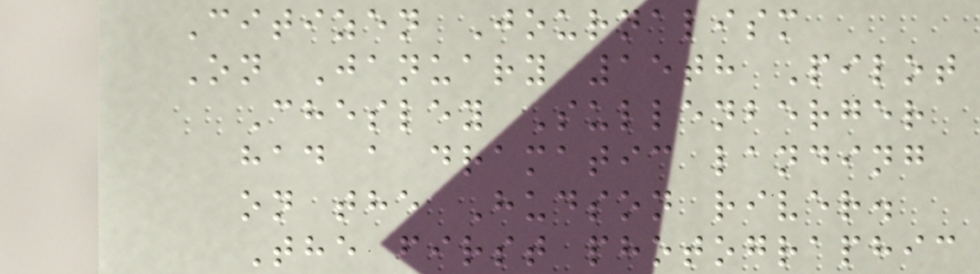Citizen Journalism
On January 15th Pilot
Chesley Sullenberger
had a dramatic landing
on the Hudson river.
The first photographic
